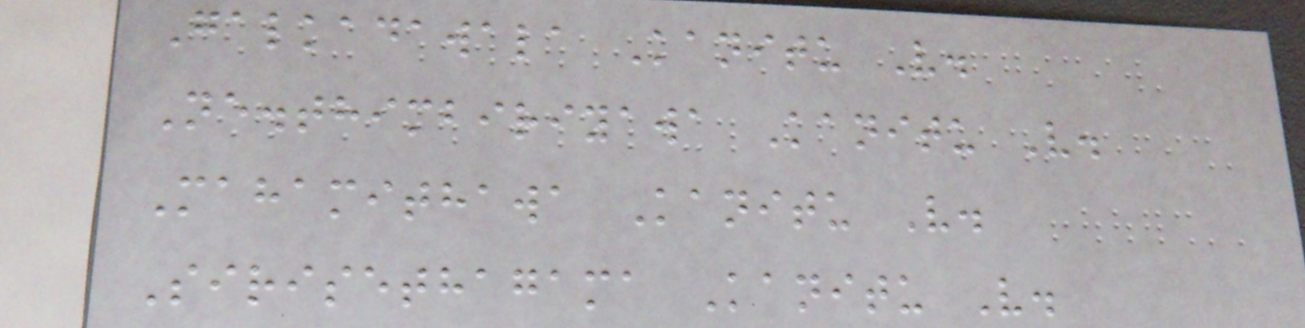Galkadawala Kanitu V.
Ne.thimbiriyawa Kanitu V.
Mahamithawa Kanitu V.
Sirisethagama Kanitu V.
